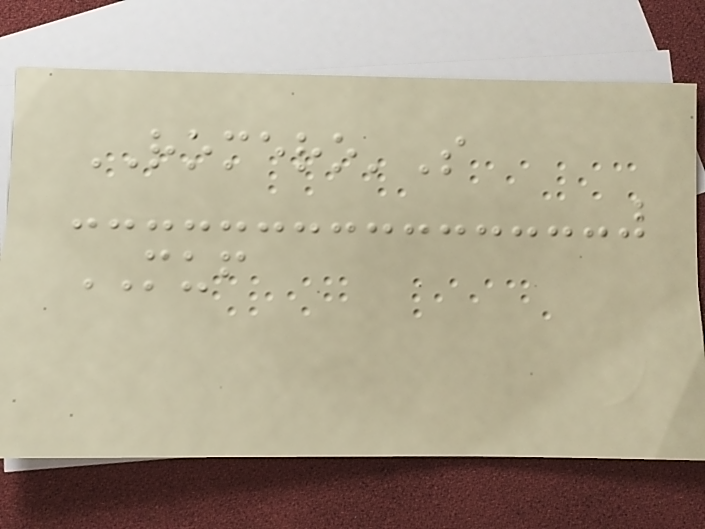ROMERO'S
MUF
